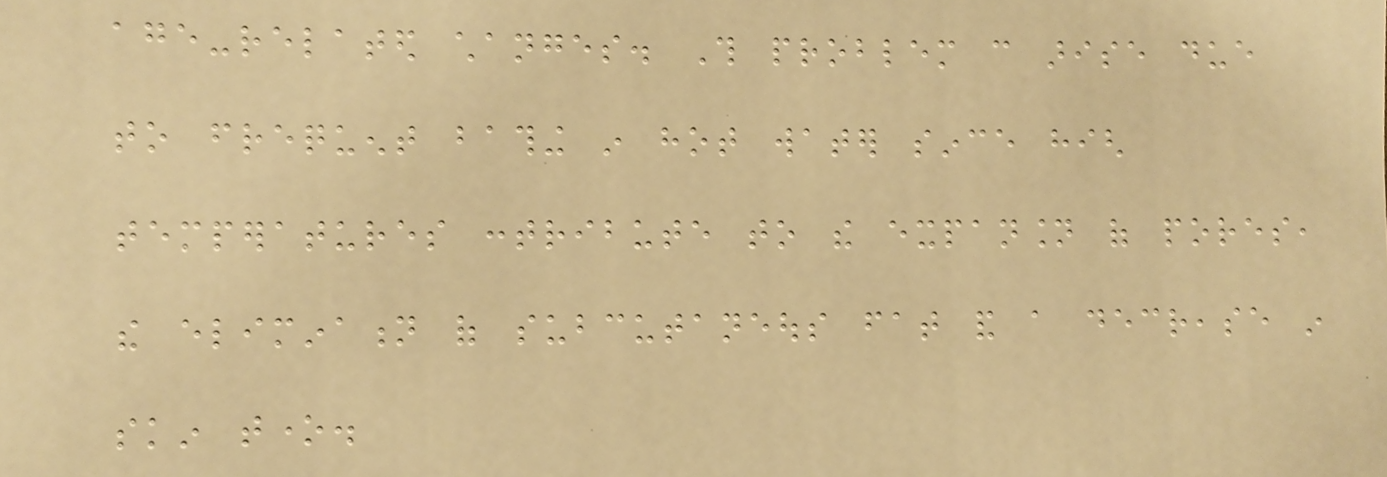age-related changes. This problem can arise due
to frequent bathing in hot water since high
temperatures contribute to the expansion of pores,
the elimination of subcutaneous fat and a decrease in
skin tone.
